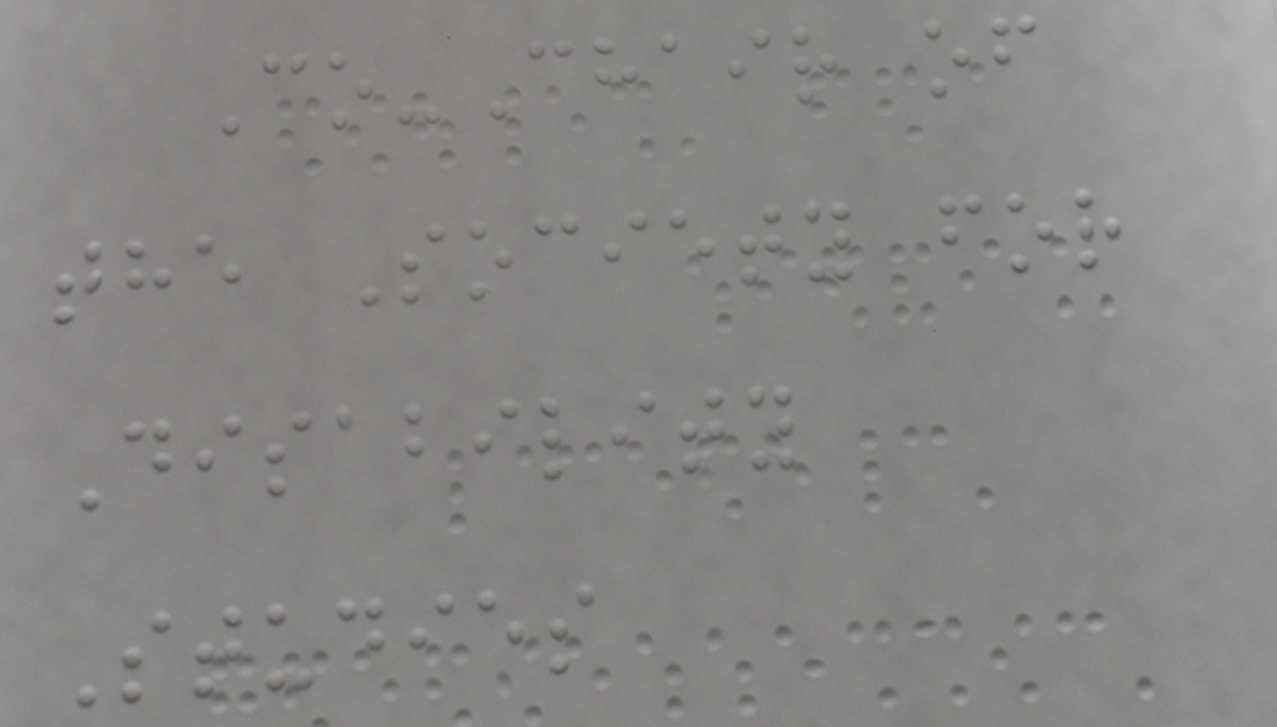Co-Chair of
the Society for
Disability
Studies
